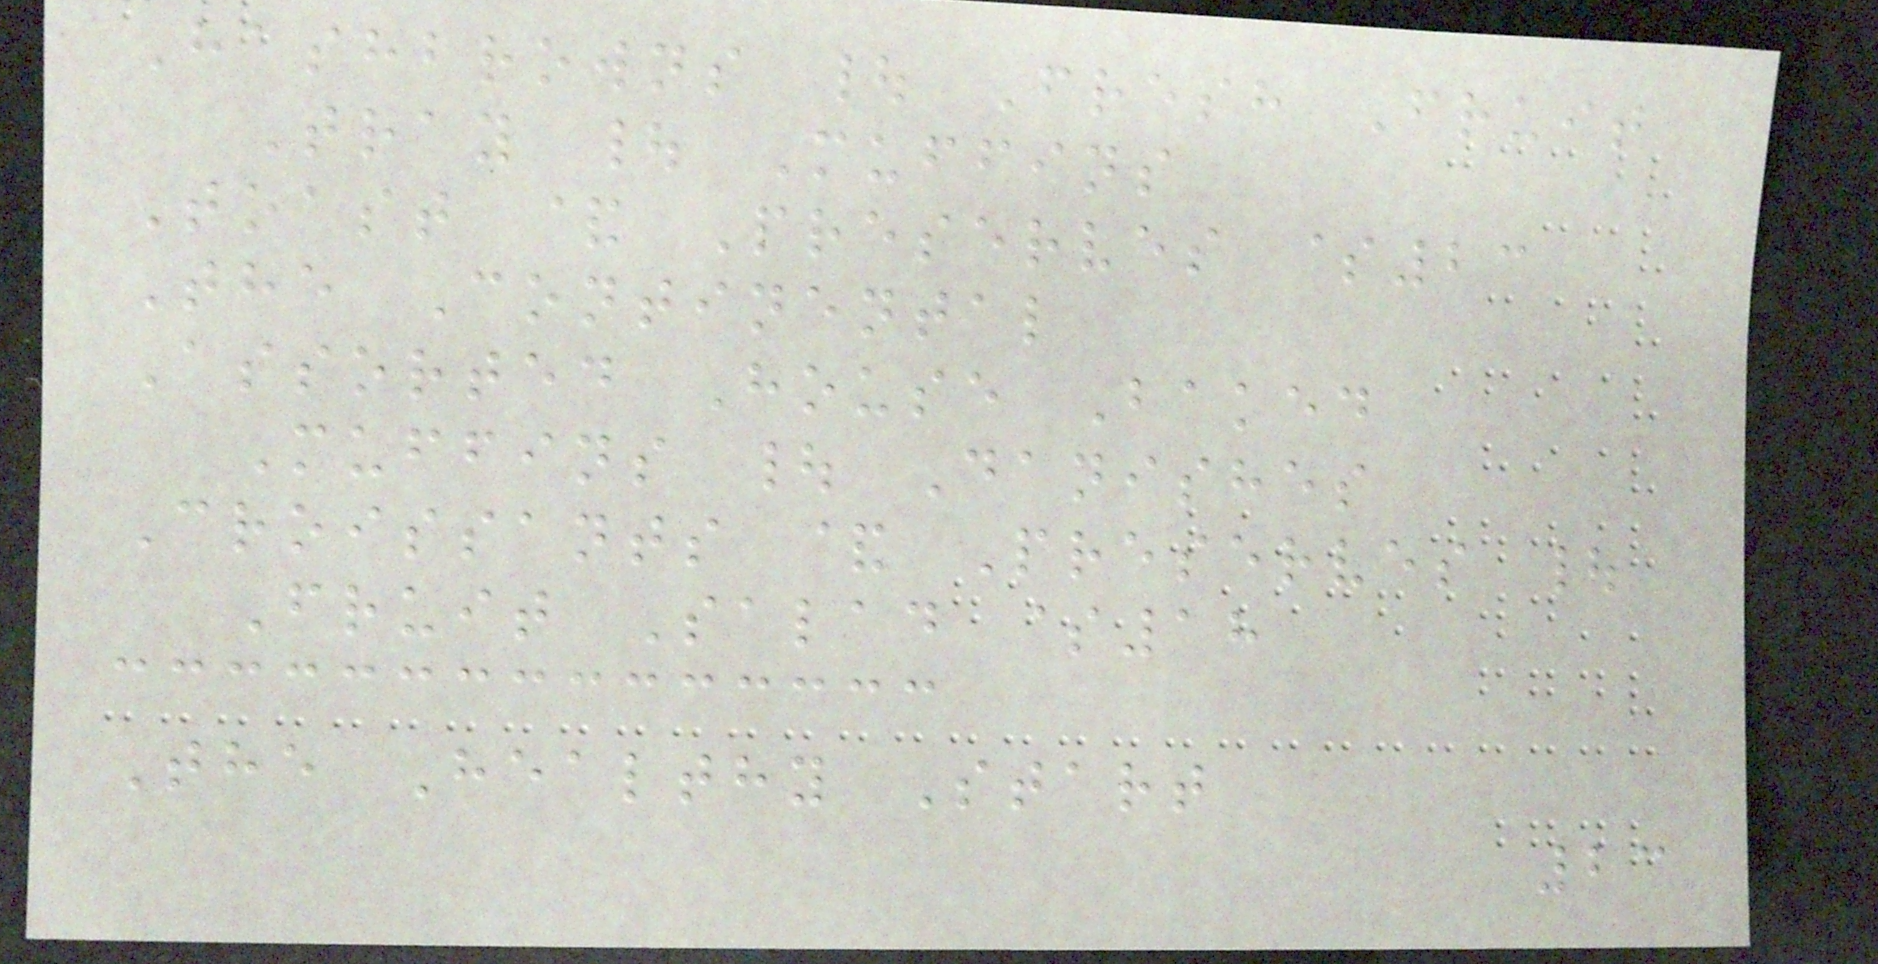Hashbrowns | Fresh Fruit
Tray | Muffins
Toast & Preserves $23
The Continental
Assorted House Baked
Muffins | Danishes
Croissants & Preserves |
Fruit Salad $18
The Healthy Start
23
